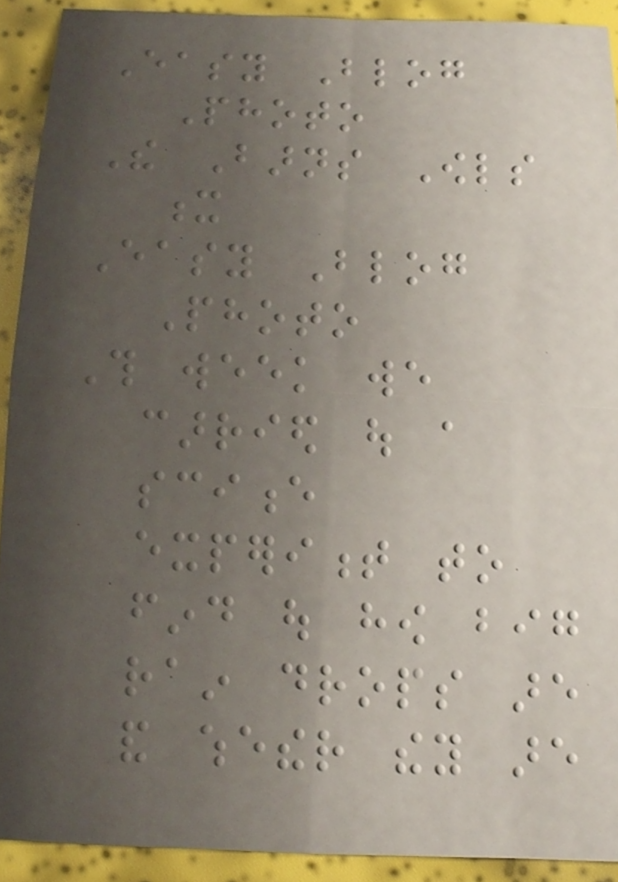Easy Blog
Photo
The Barns Owls
x
Easy Blog
Photo
This week we
carried out a
science
experiment to
find out how big
rain drops are
and whether they are
